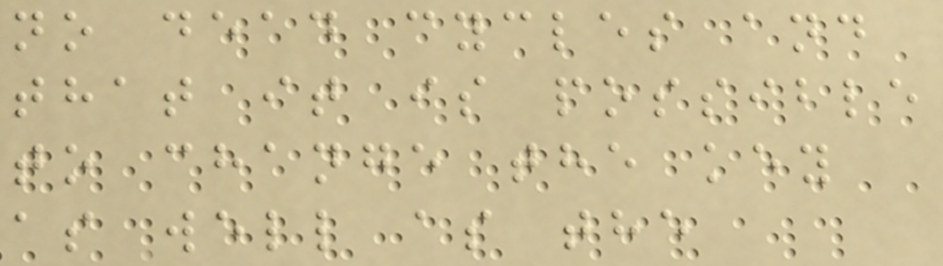no dead cycles and
that it is possible
to change the key
as well as the
